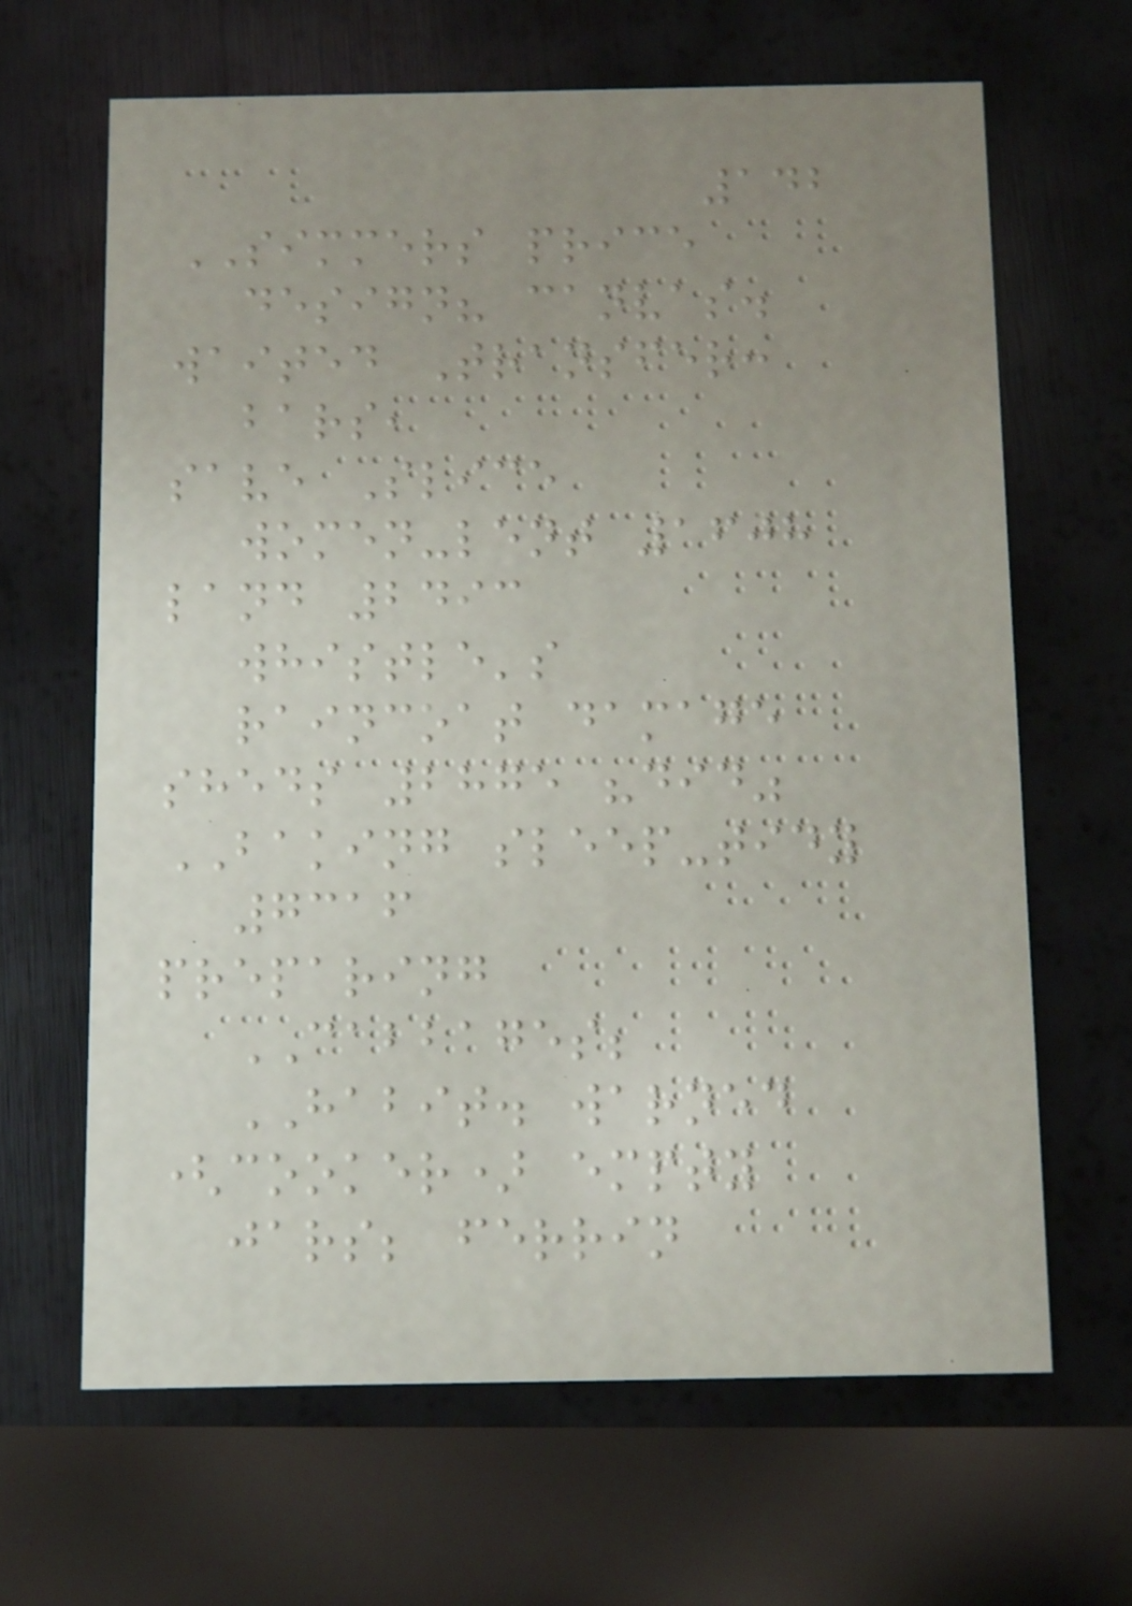142
SIMMERS price
design? canvas.
waited Transfer:
bars,
save Slice
women-lent 1608
land 2493
whistle's
raincoat damage
sheds 2875 "did"
BAKING sleep-tidy
7316
preparing
CABBAGES;
HABIT. warned
(cooker) empty
jars; ferrin
